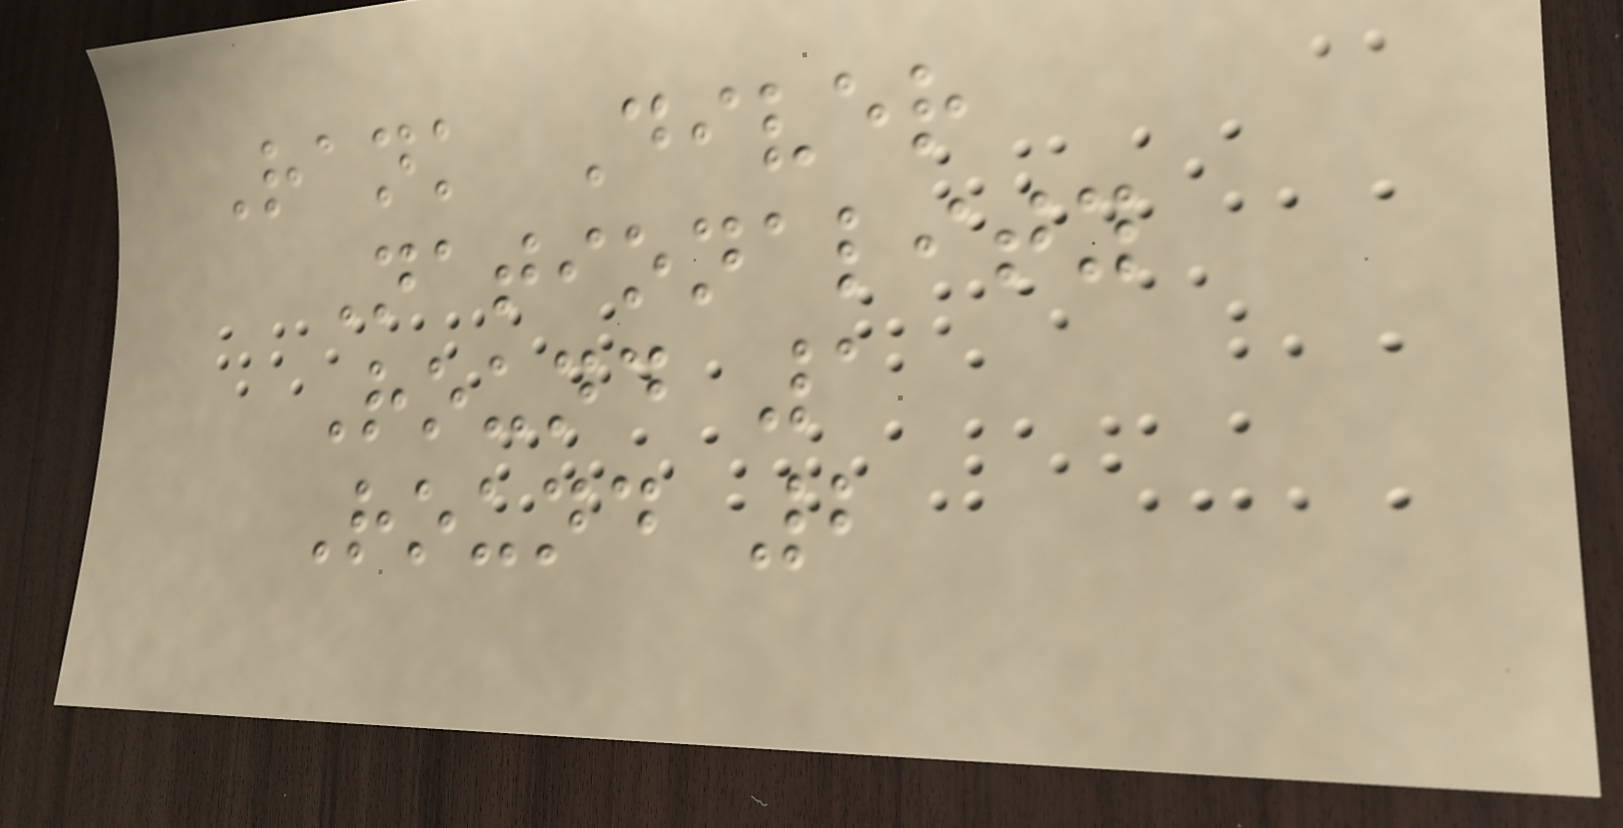Rank Diver
Nationality
Round 1
Round 2
